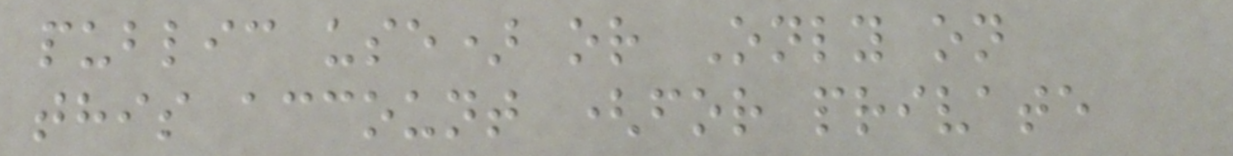public use) or Only on
this account (for private
